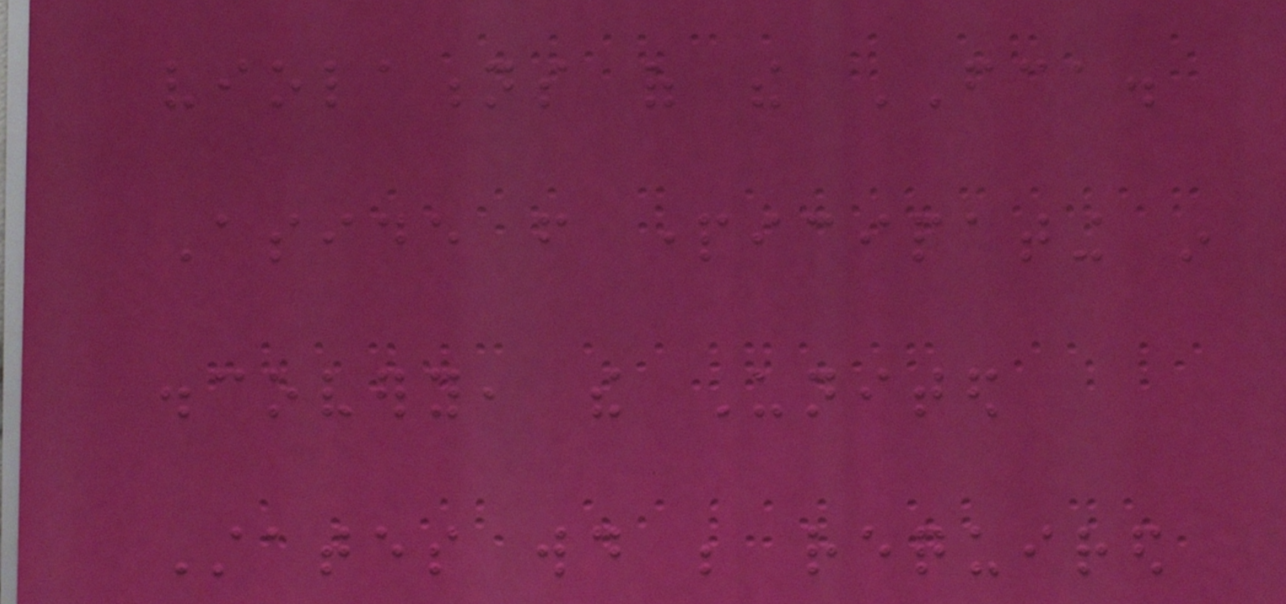violations of the FCA.
Aside from participating in
discovery, the United
States would be required
